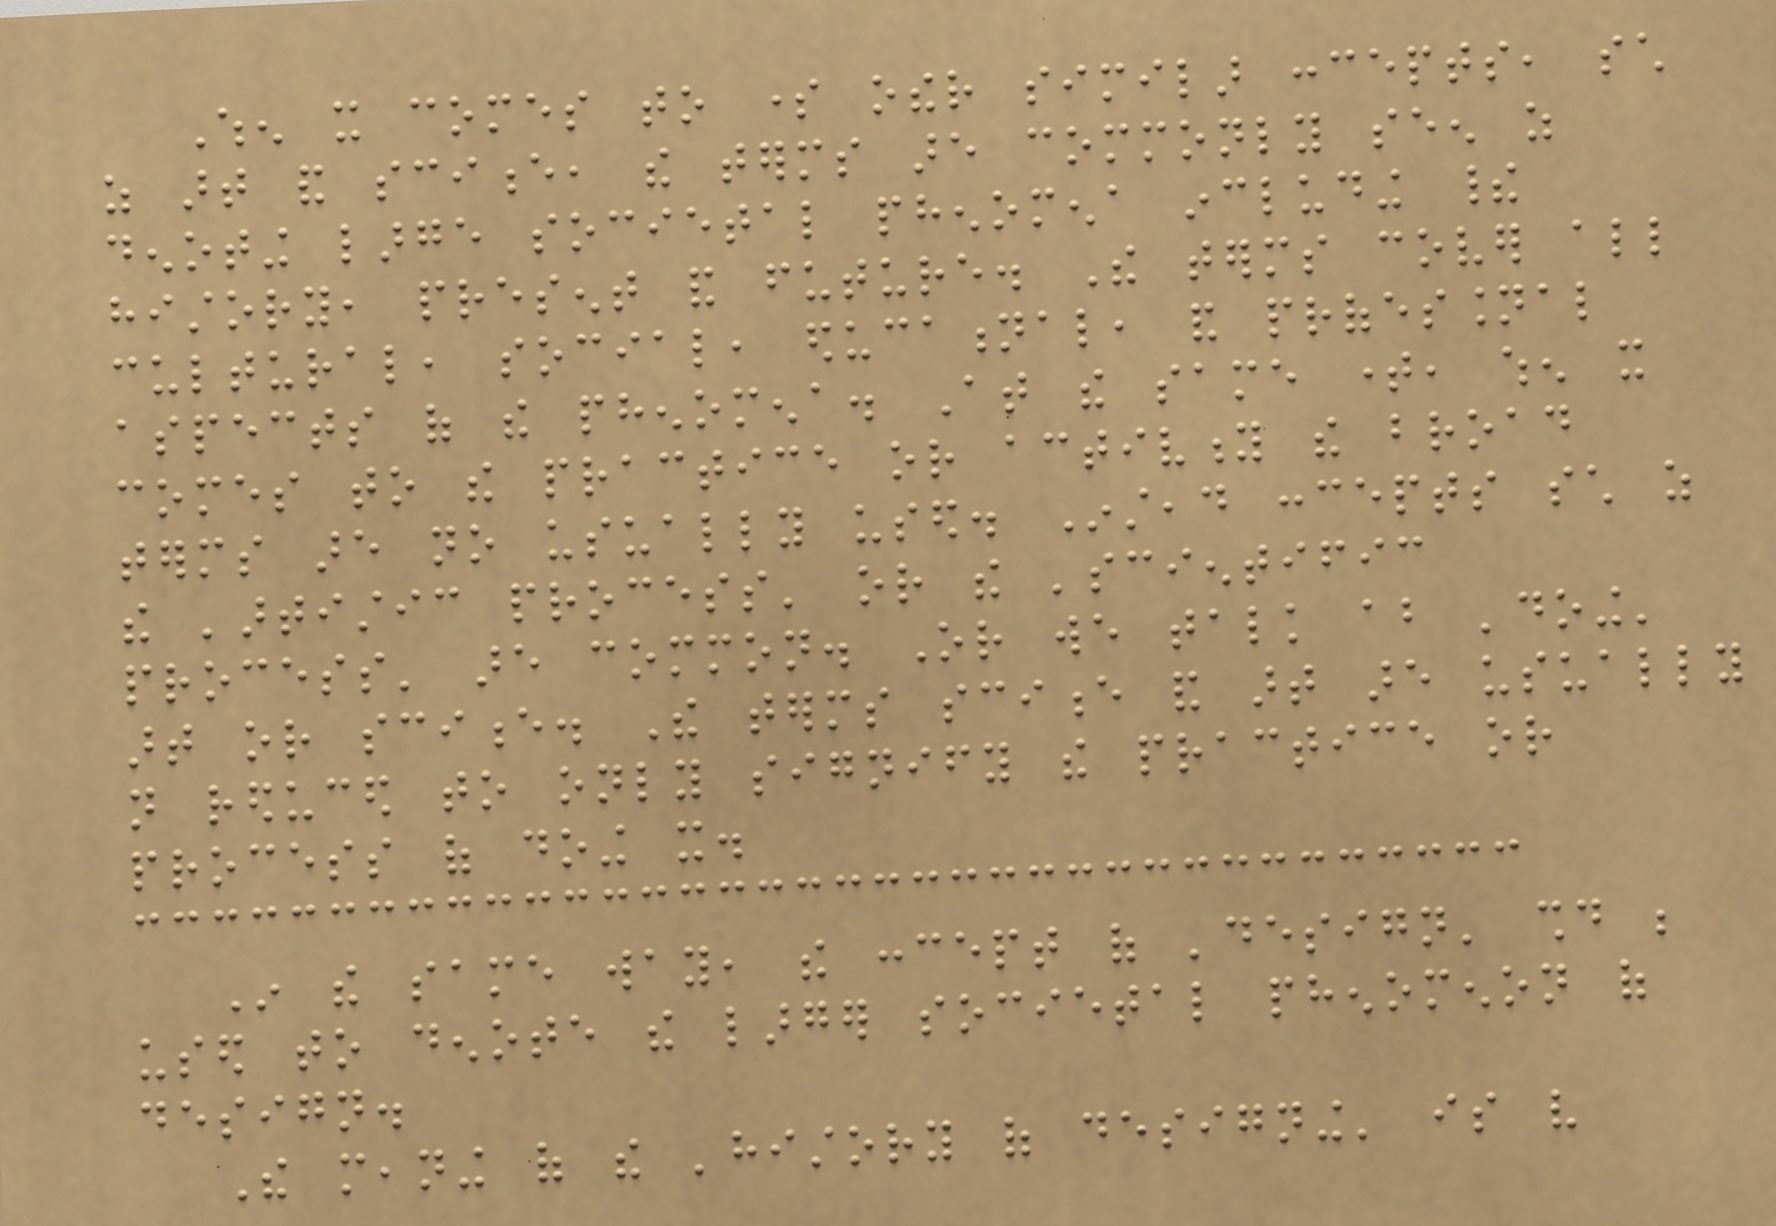When it comes to some other similar concepts, such
as art and science, the terms are commonly seen as
denoting large societal phenomena including their
history, present and future. The terms cover all
cultural, social, educational, and professional
aspects of the phenomena. At the same time, when it
comes to the practice or activity the broad
terms are no usually used. Instead concepts such as
the 'artistic process' or the 'scientific
process' are common. Or we talk about 'doing'
art or science. The terms science and art are usually
not reduced to only signify the practice or
process of doing it.
In the same way, the concept of 'design' should be
used to denote the larger societal phenomenon of
design.
The meaning of the 'history of designing' is very
